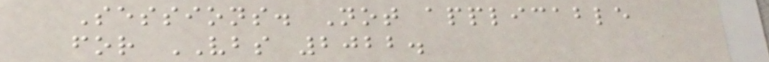Sessions. Not applicable
for VBS 2022.
